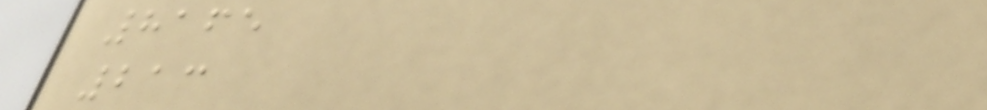8165
213
